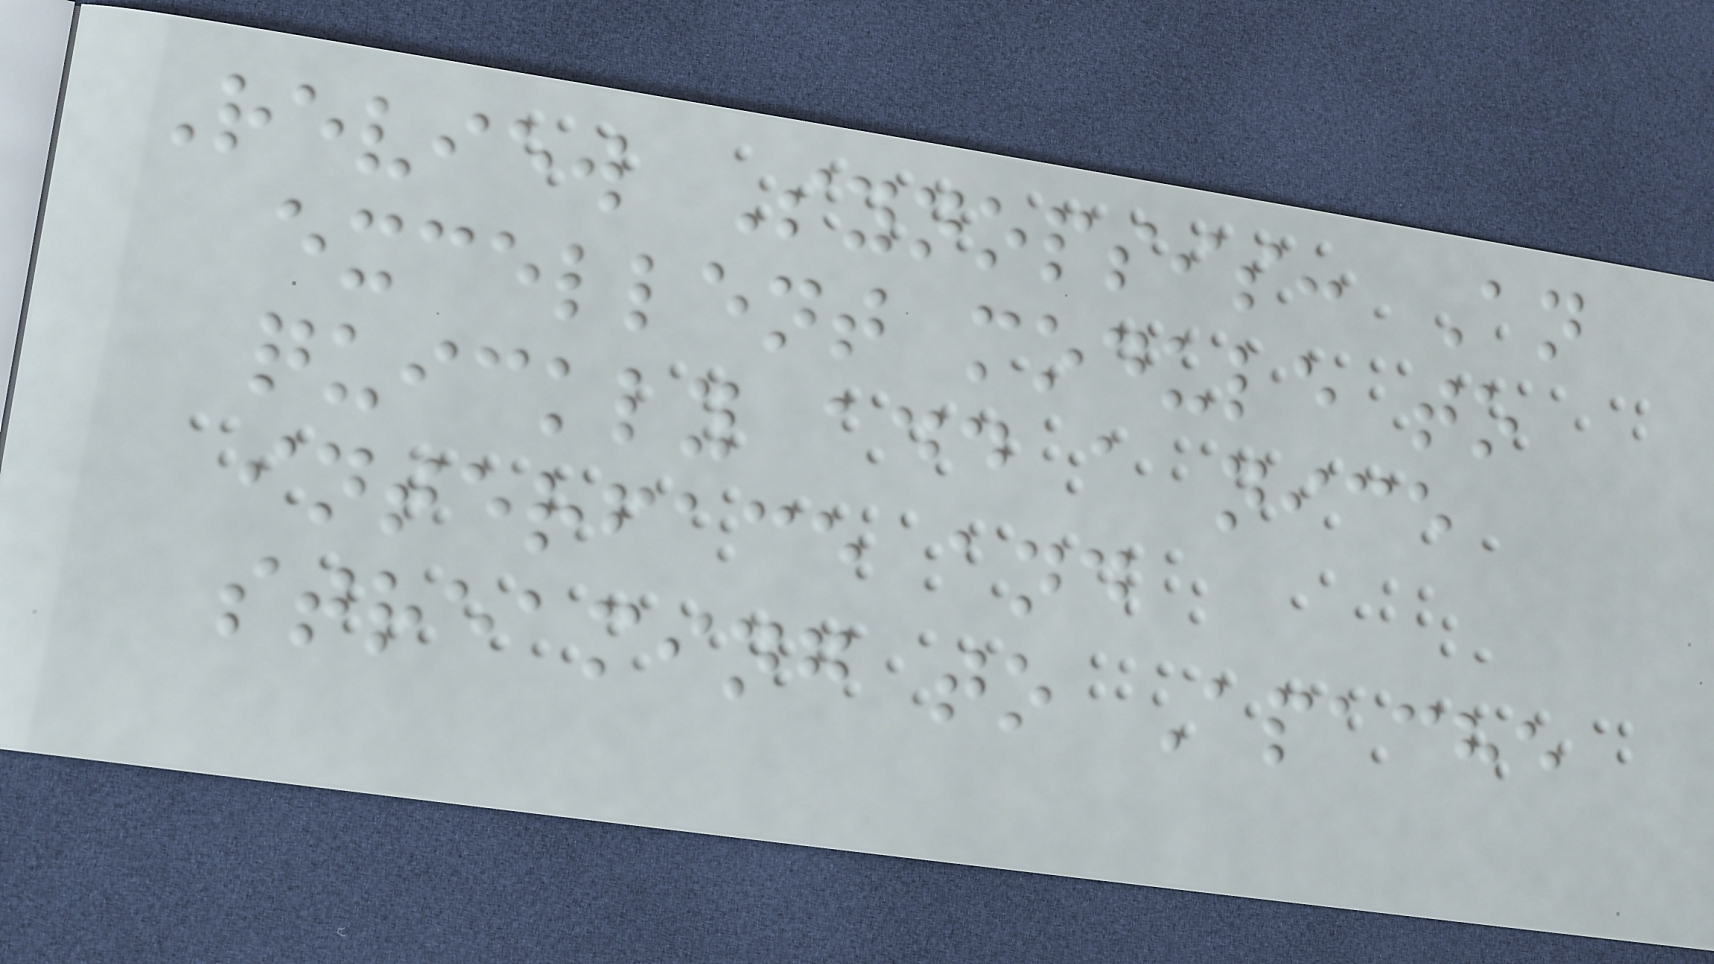Review Synopsis: An
excellent module to
quickly add a nice
interface and
streaming to Apache
